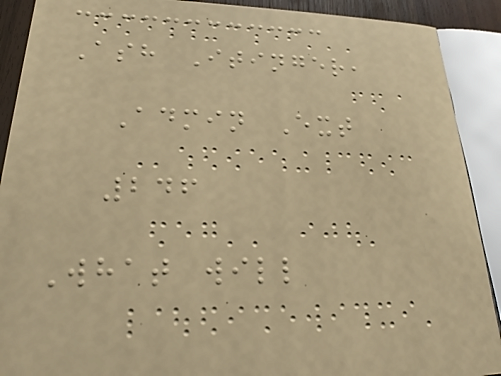Ash Itinger,
Admin Ext
246
What will
